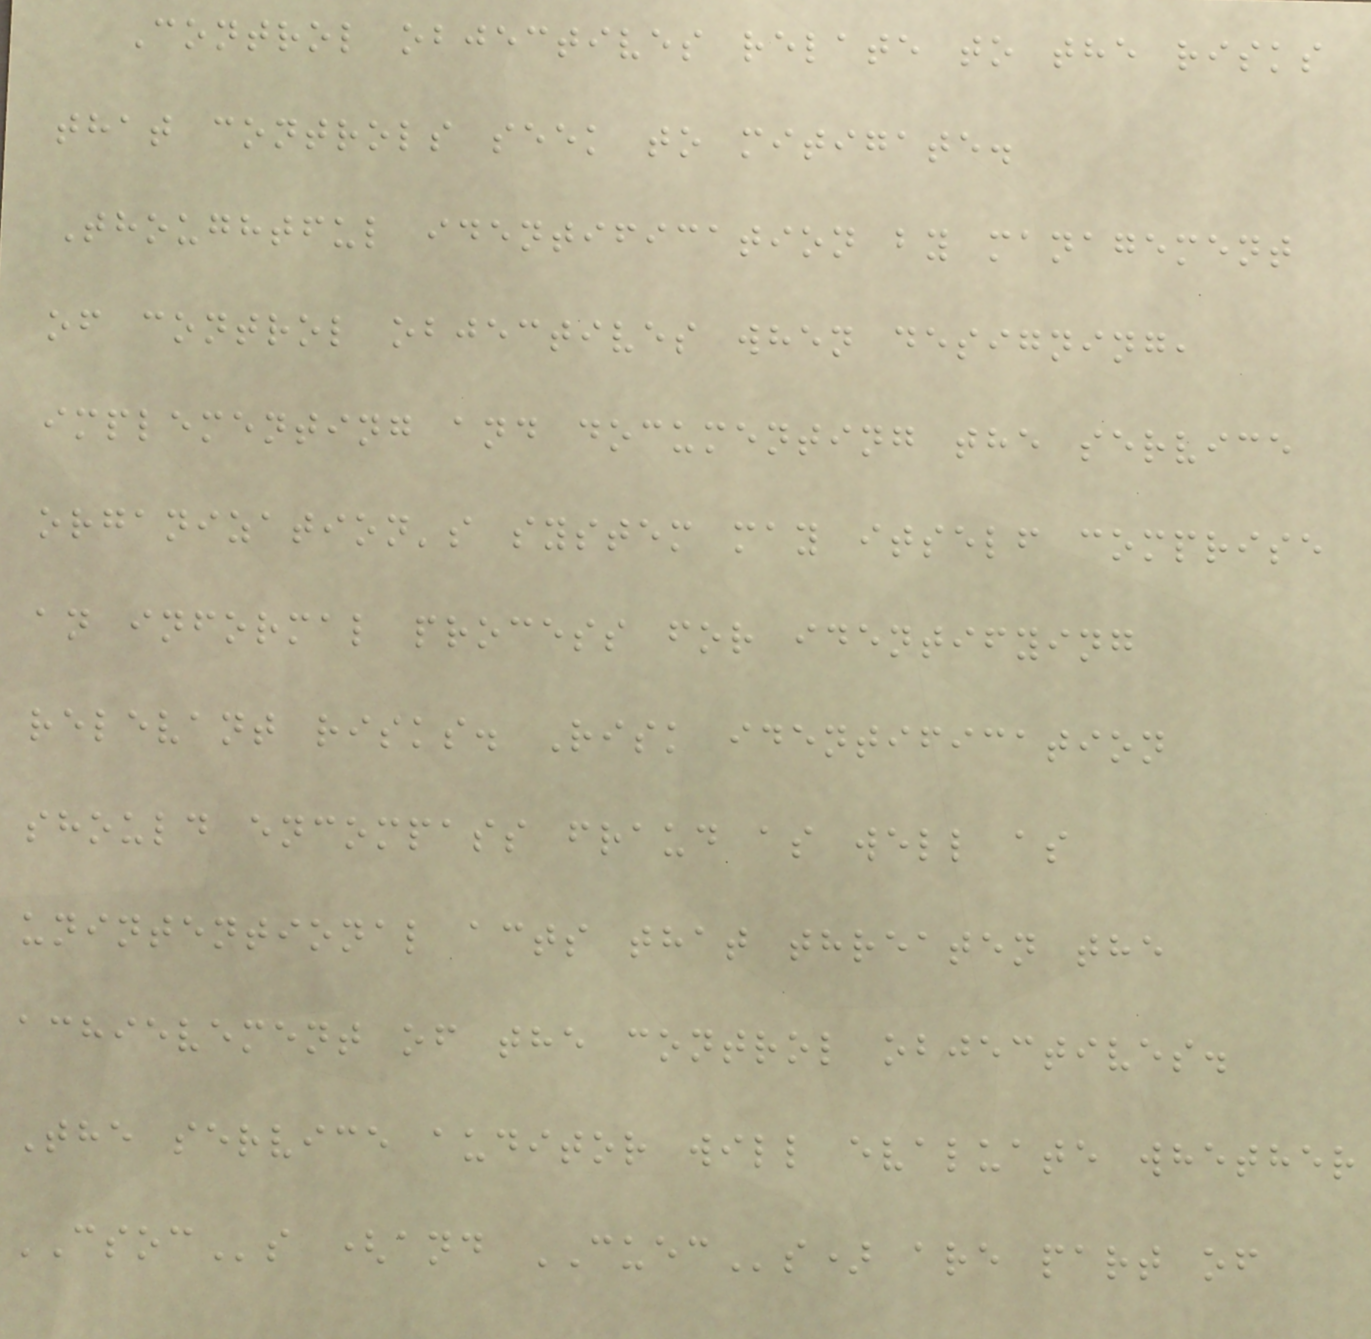Control objectives relate to the risks
that controls seek to mitigate.
Thoughtful identification by management
of control objectives when designing,
implementing and documenting the service
organization's system may itself comprise
an informal process for identifying
relevant risks. Risk identification
should encompass fraud as well as
unintentional acts that threaten the
achievement of the control objectives.
The service auditor will evaluate whether
CSOCs (and CUECs) are part of
